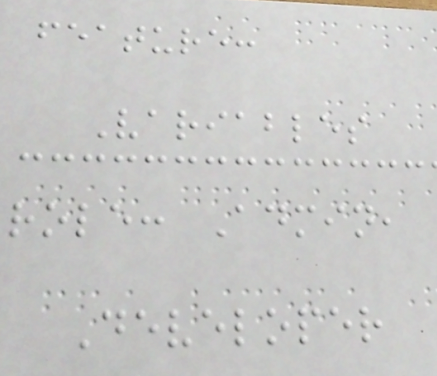feature:
Variables
role: Admin,
Developer
